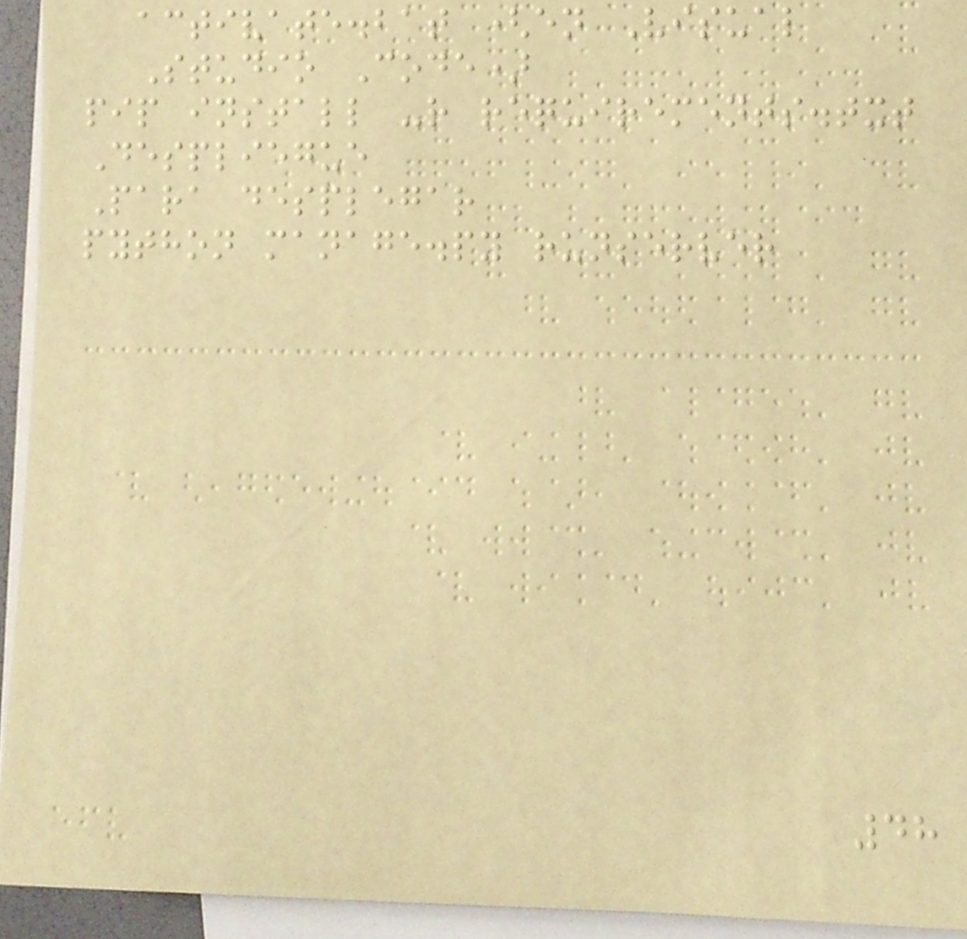activate.bat (en Visual
Studio Code)
pip install -r requirements.txt
Despliegue
Para desplegar
python manage.py runserver
48
